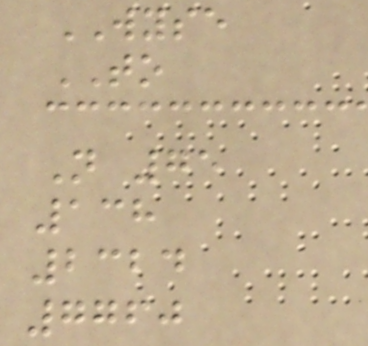WYSE
TO
N 75
138
2324
7760
